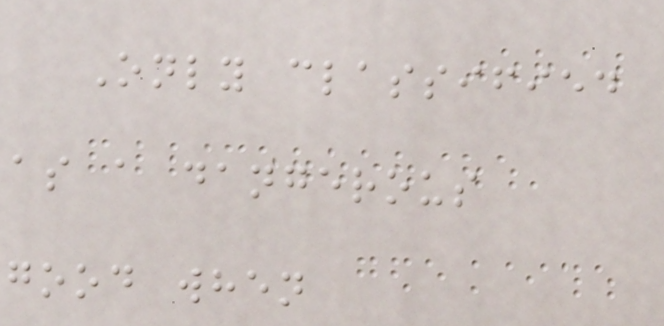Only classified
as a dangerous
good when
